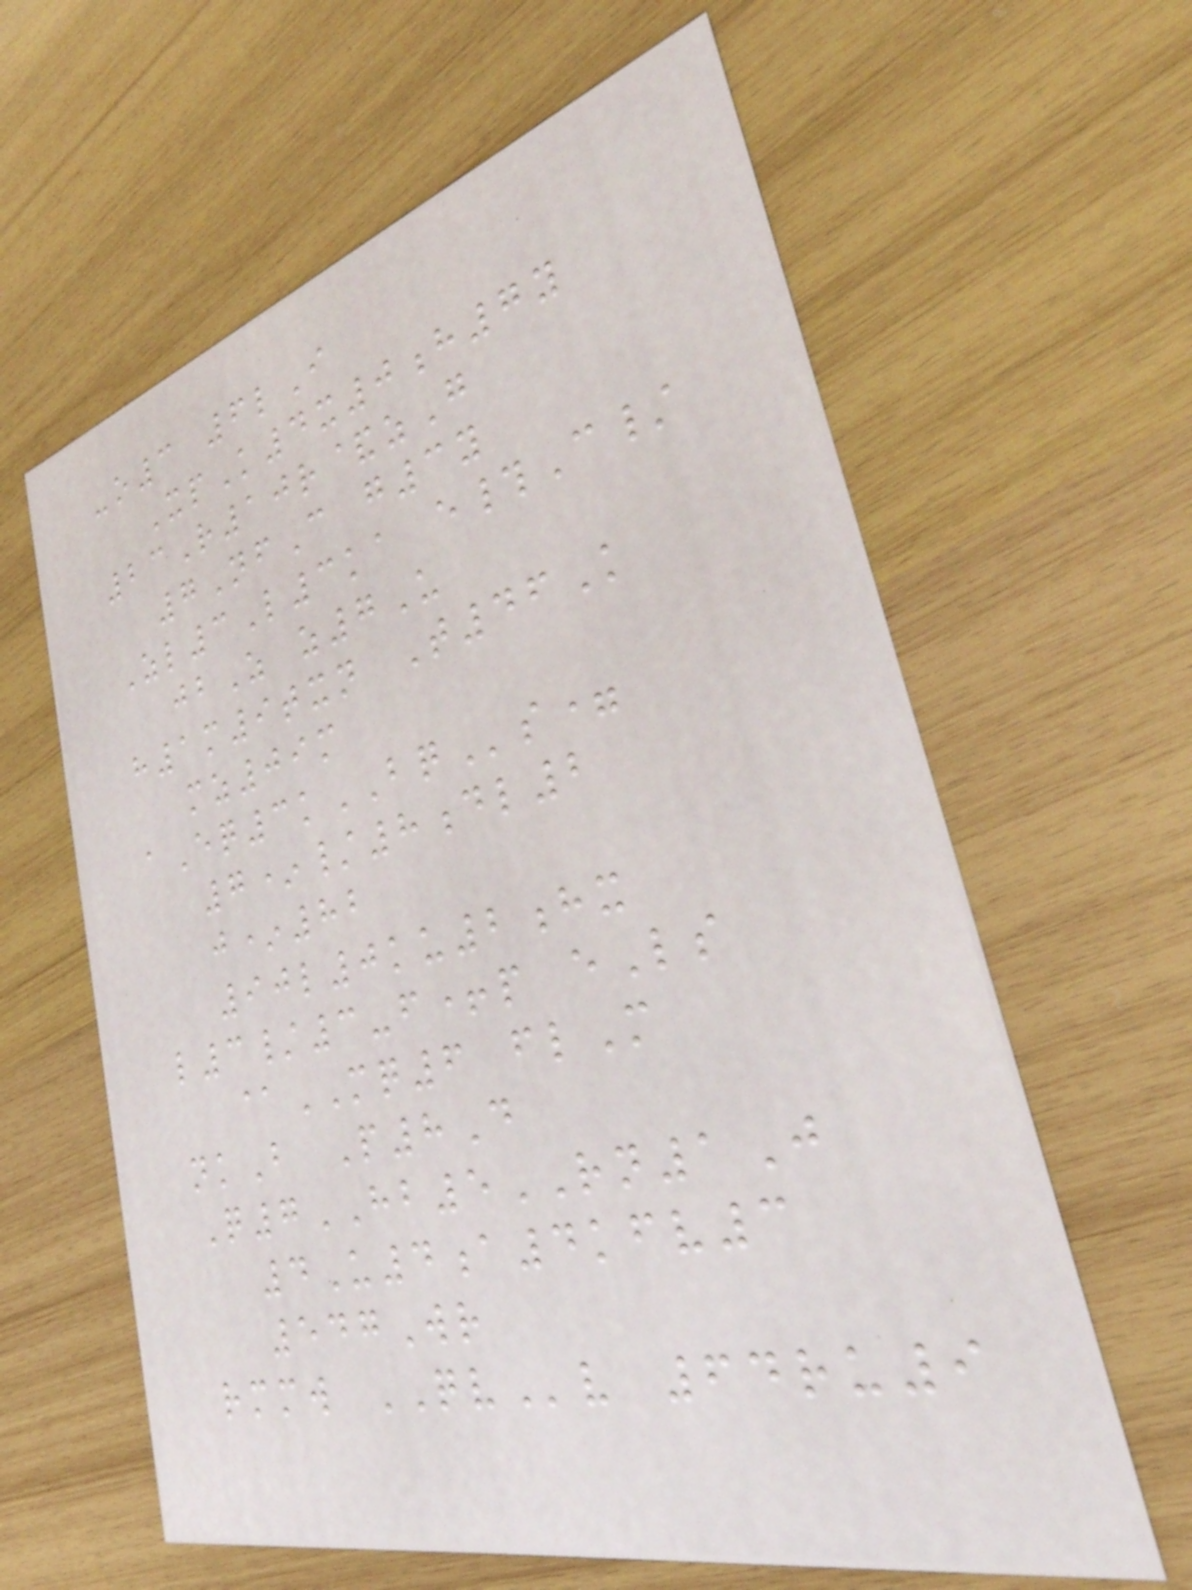-o3 6lI
XpK4x0h7y
23R10r&zG
7NfC g3y
Zl3L3ka e#C/
jbZ z7U
h1m9txn T46K
mz09m
aEq3kBQs=
7*/8dl2
j*82
90l0ku2hx
l3/3-f+p eLs
@MQ6 flM
nkB P8D
Q7HB5RN1J
4U4a4kfv3
547Wr
rmmw QVv 64ru9
